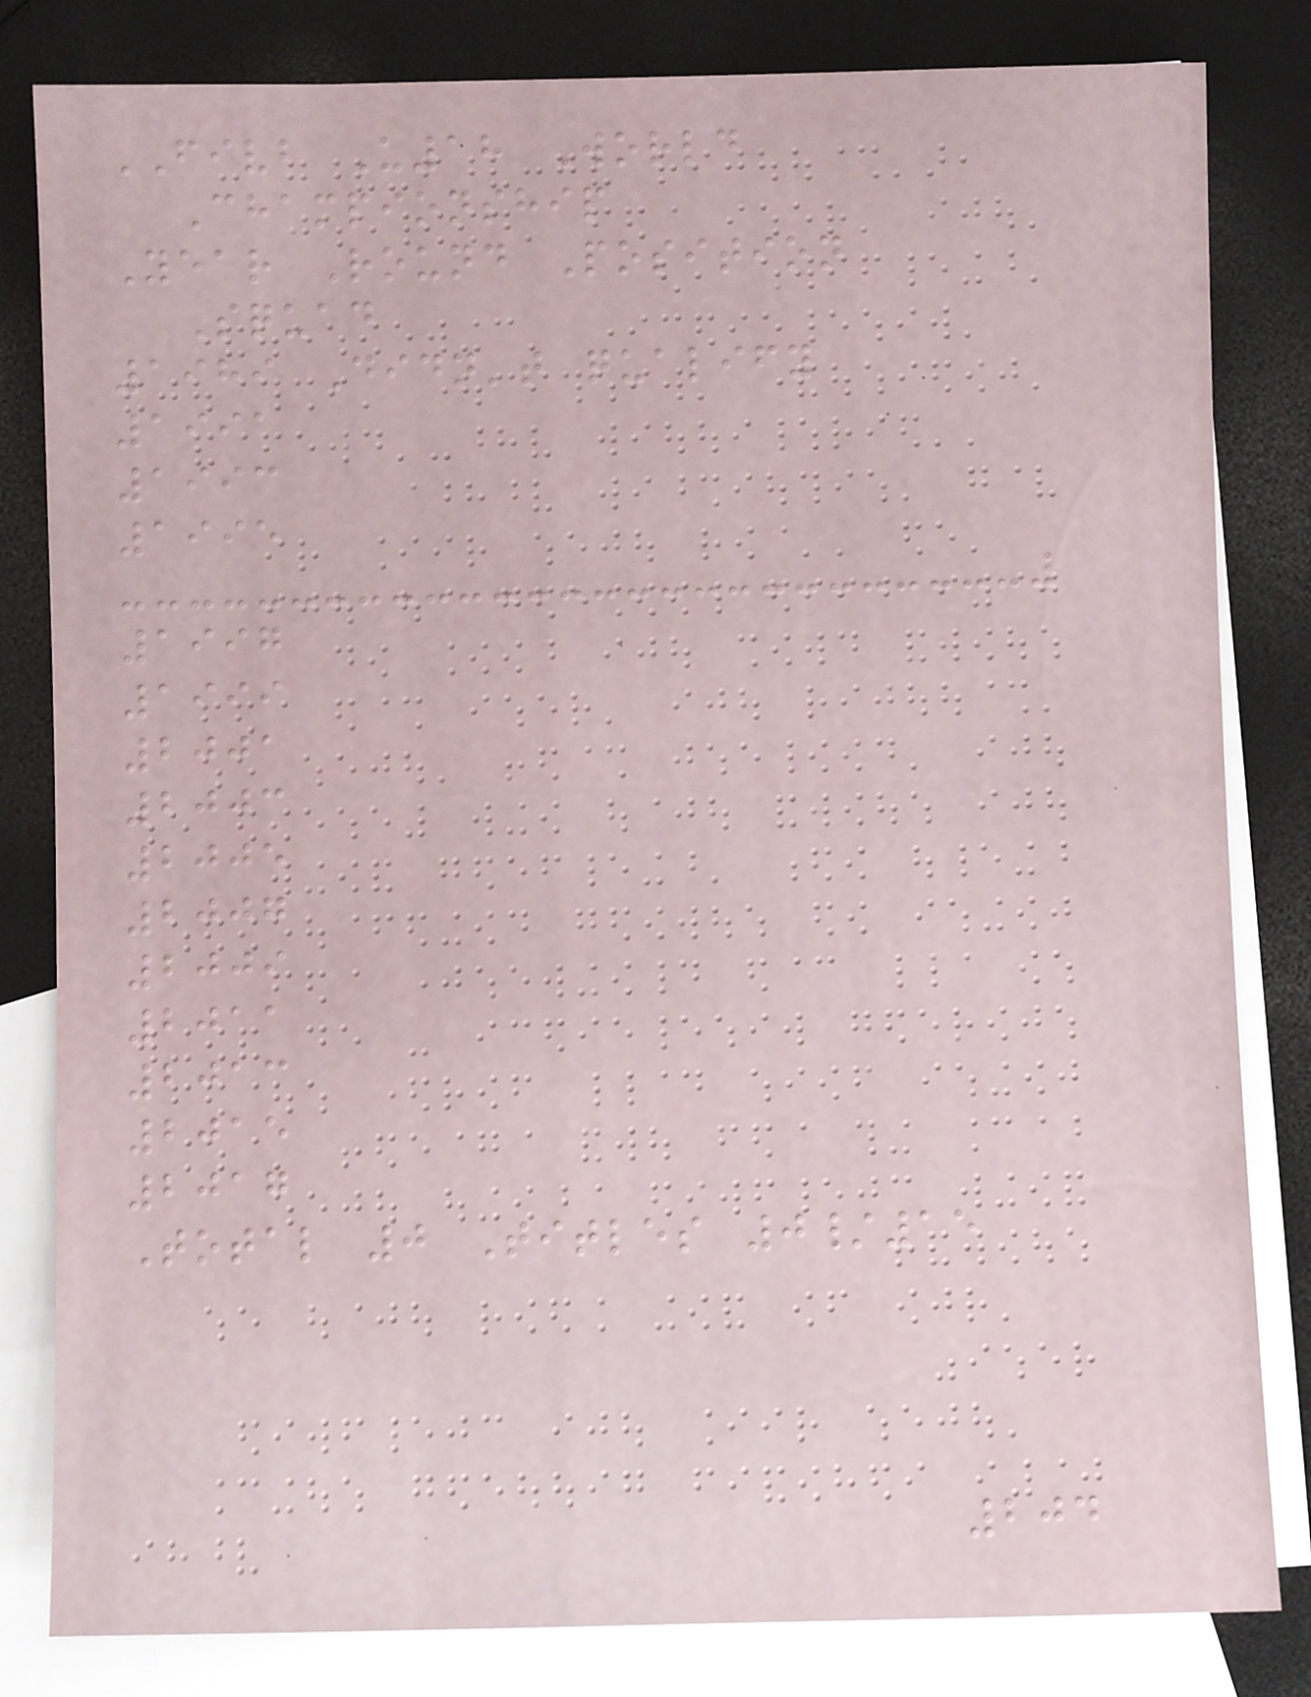FIVB U18 World
Championship
Year Round Position
Squad
1989 Didn't qualify
1991
1993
1995
1997
1999
2001
2003
2005
2007
2009
2011
2013
2015
2017
Total 0 Titles 0/15
204
